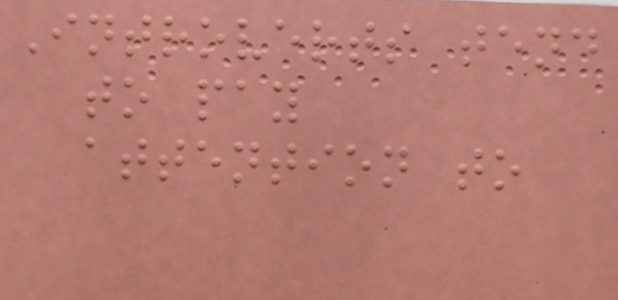Introverts tend
to pay
attention to
